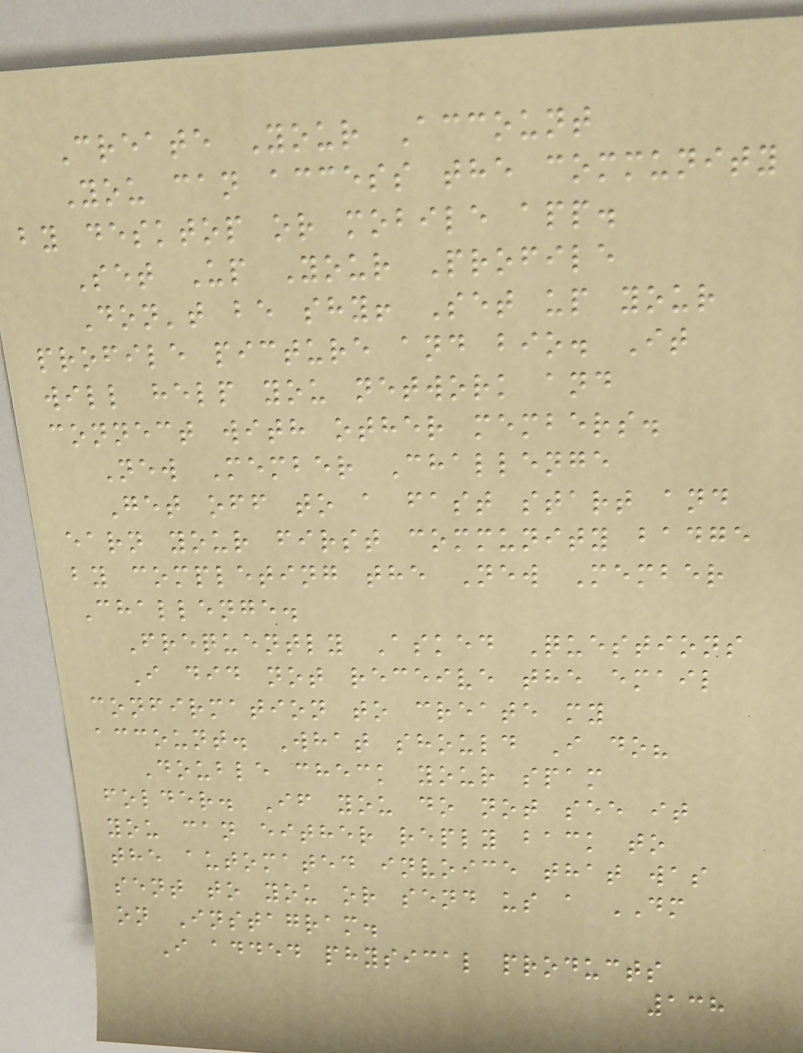Create Your Account
You can access the community
by desktop or mobile app.
Set Up Your Profile
Don't be shy! Set up your
profile picture and bio. It
will help you network and
connect with other members.
New Member Challenge
Get off to a fast start and
earn your first community badge
by completing the New Member
Challenge.
Frequently Asked Questions
I did not receive the email
confirmation to create my
account. What should I do?
Double check your spam
folder. If you do not see it
you can either reply back to
the automated invoice that was
sent to you or send us a DM
on Instagram.
I added physical products
138
